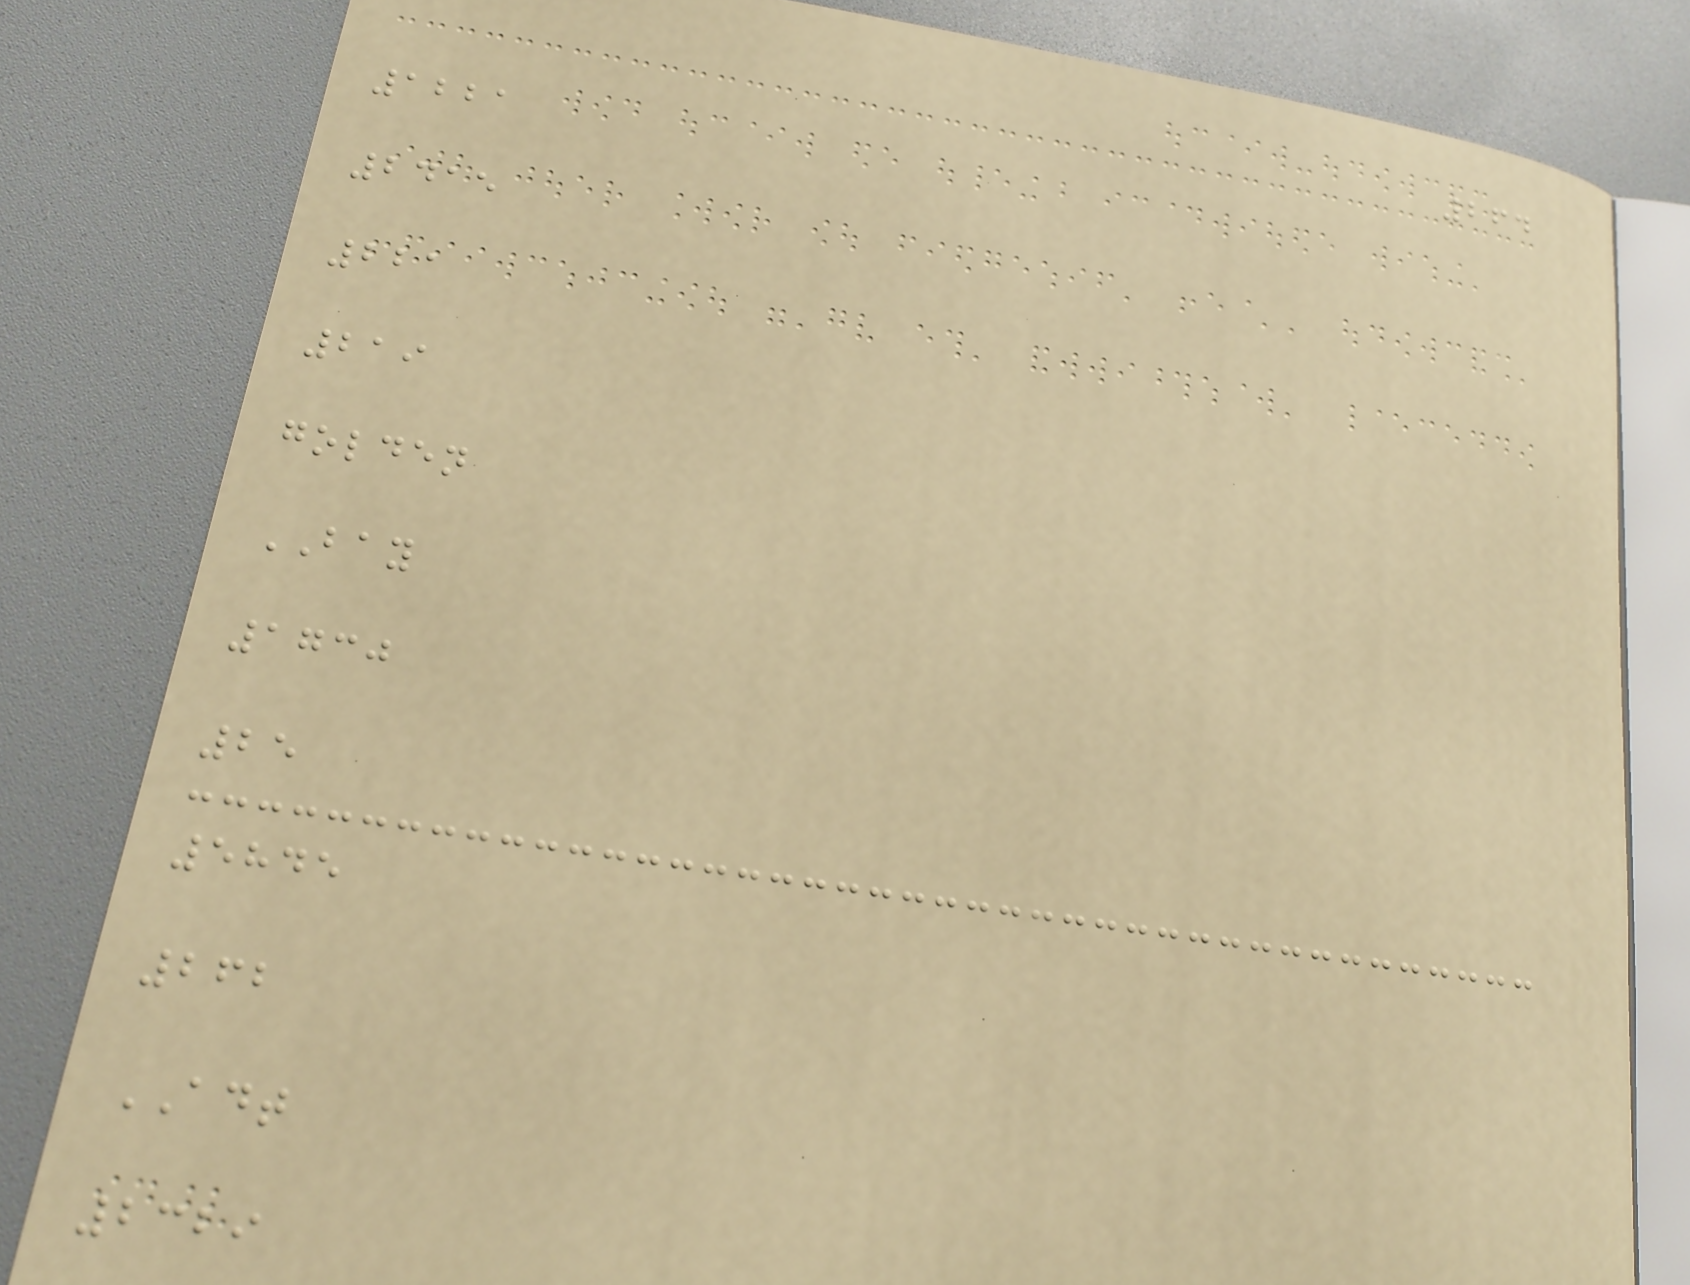264
1221
2415
221
219
golden
BAY
1730
25
5845
262
ADT
2329
